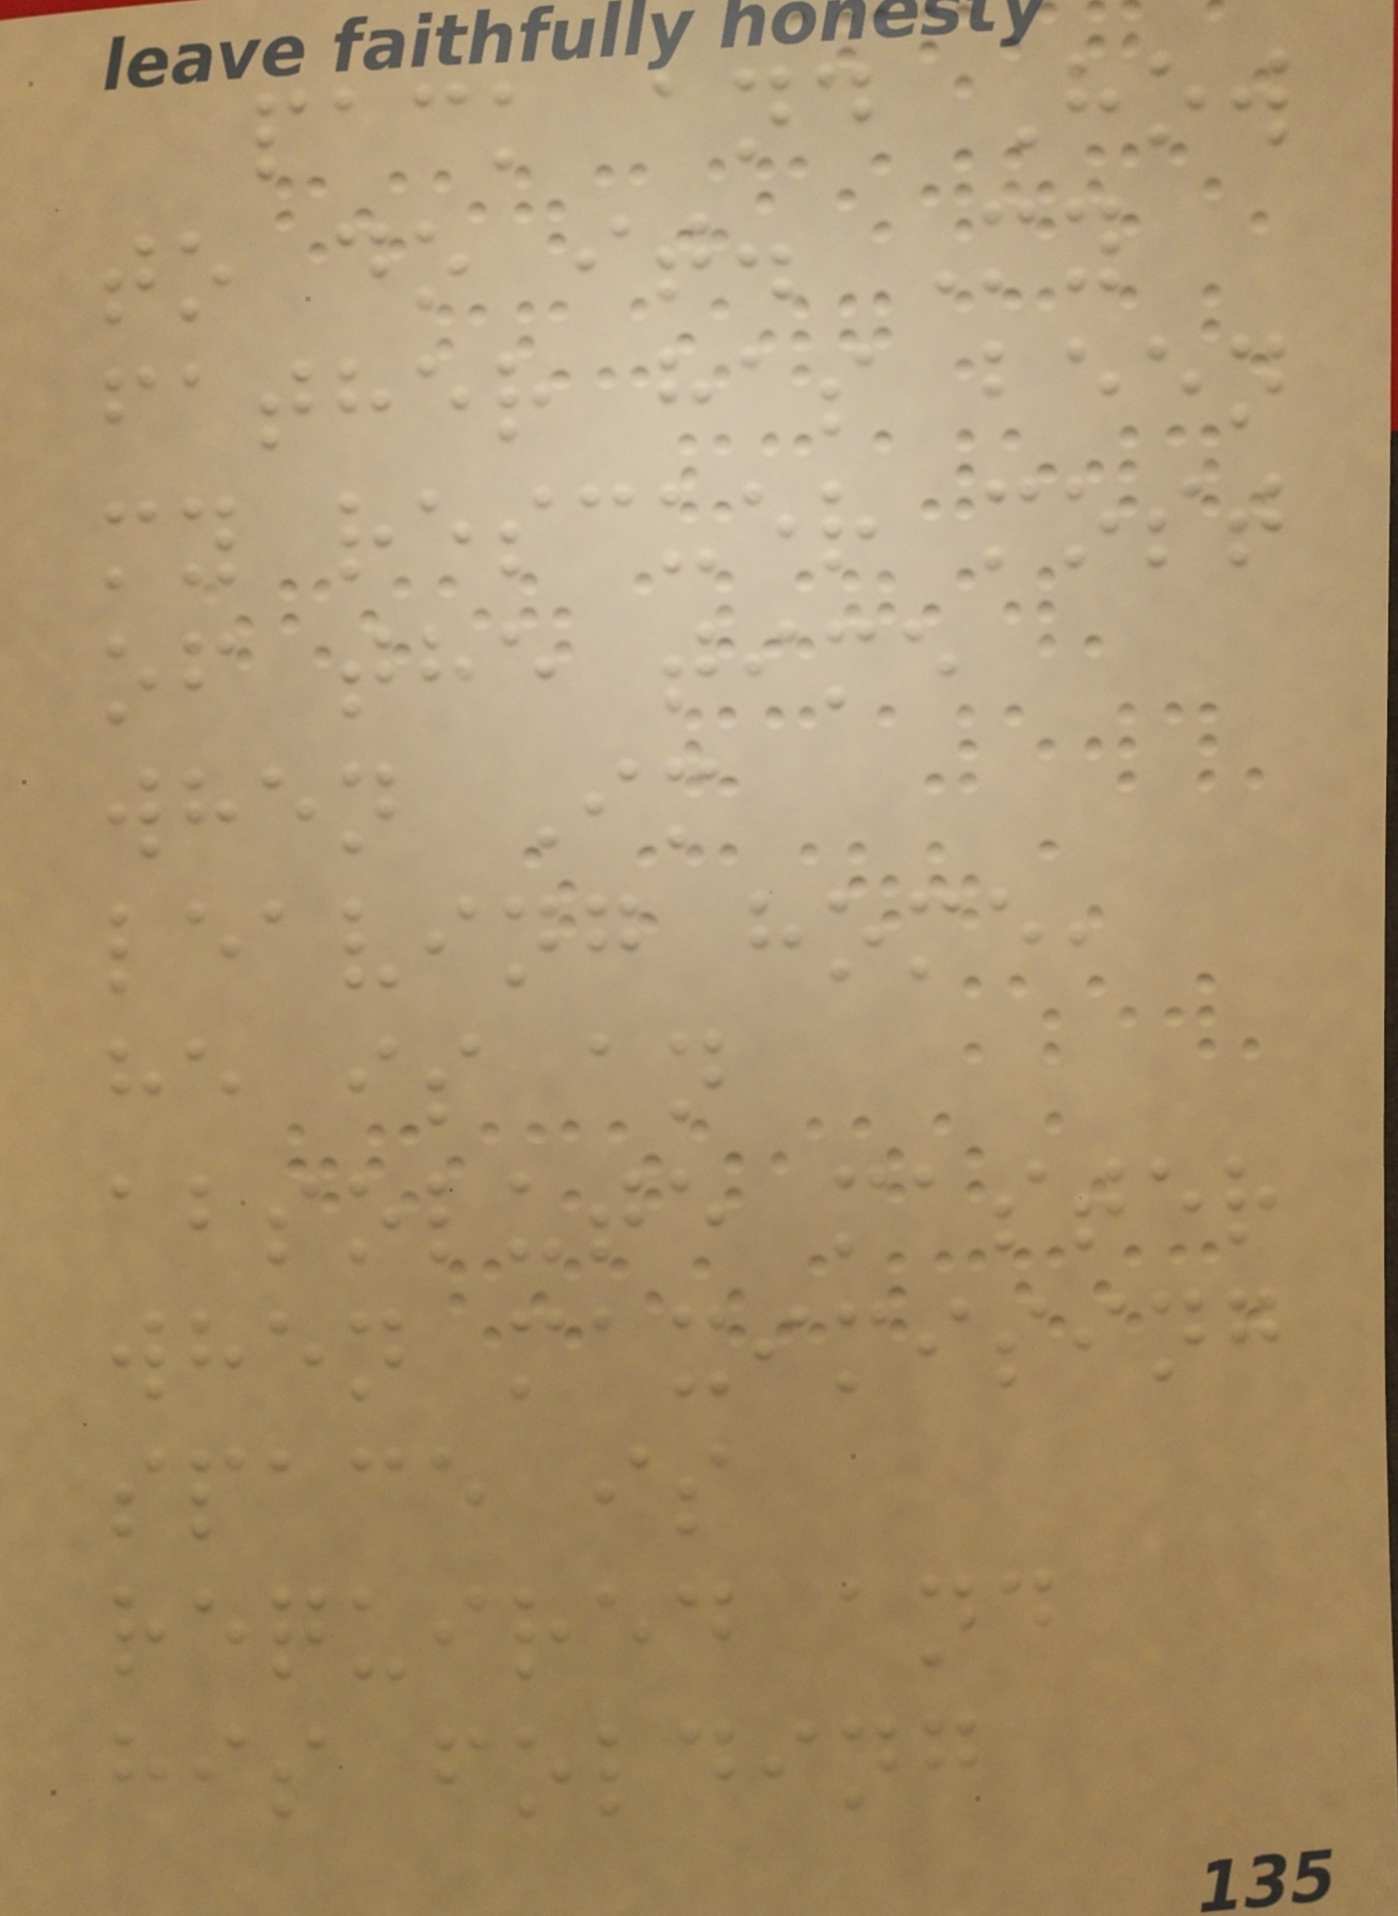pack and How
to do it. My
father has been
my rescuer most
of the time
when Im
leaving home,
he is an
absolute master
when maximising
space is
required and
his folding
